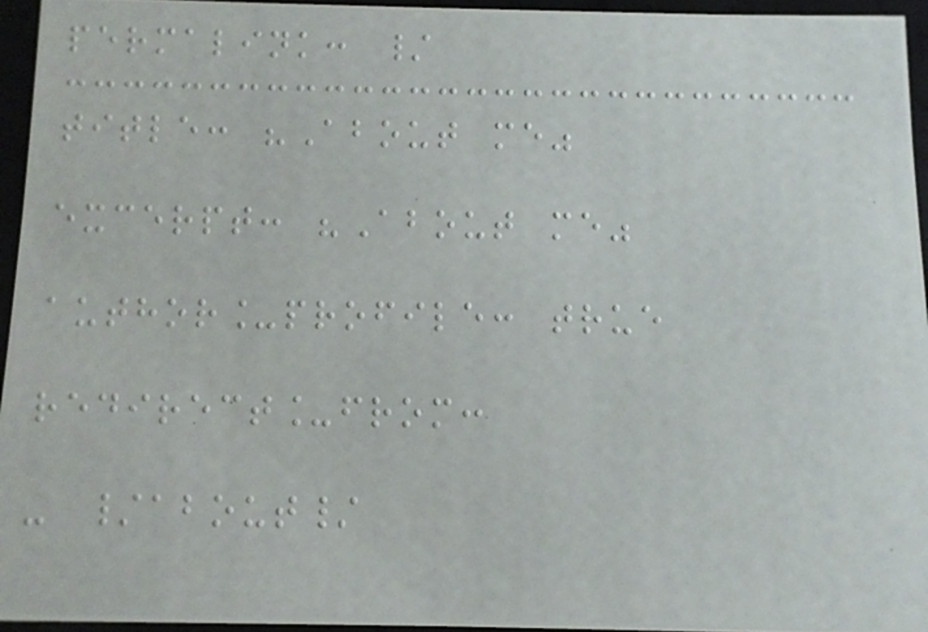permalink: /
title: "About me"
excerpt: "About me"
author_profile: true
redirect_from:
- /about/
